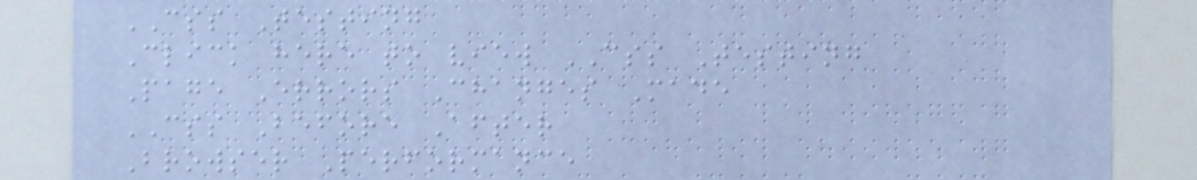CSS Testing
Click here to view CSS Testing
Page Errors Changes Made
CSS Before After
Browser Performance
